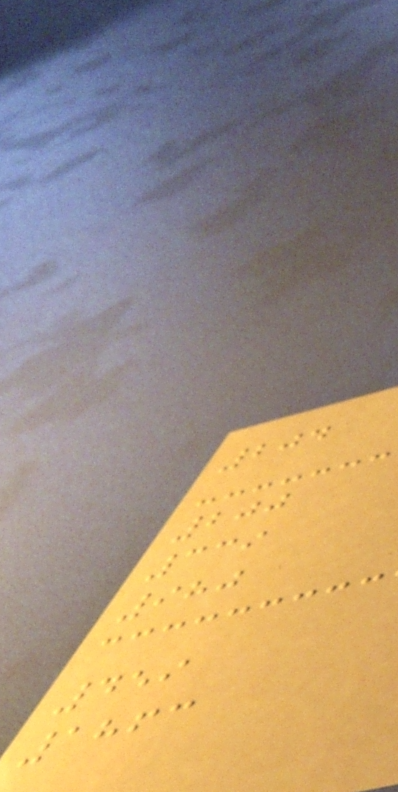204
200
339
980
459
1863
